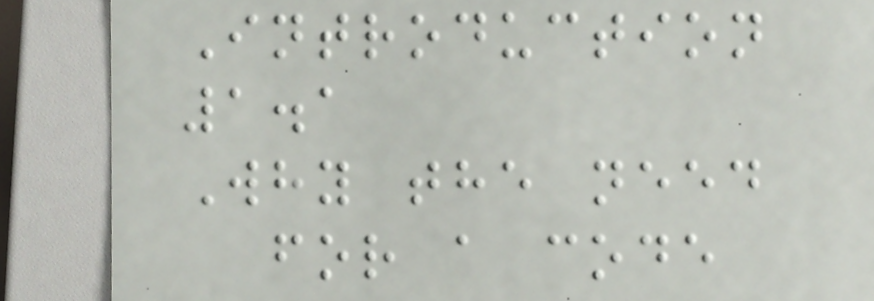Introduction
1.1
Why the need
for a code
